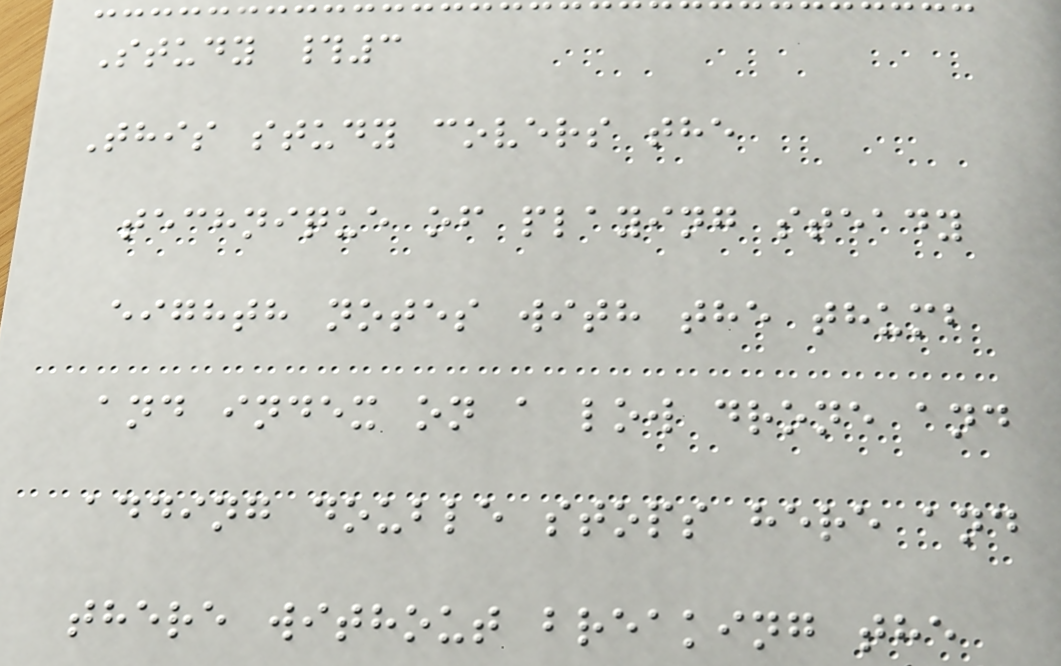Study #3
This study covers the
technique of playing steady
eighth notes with the thumb
and index on a low drone and
adding double stops here and
there without breaking the
